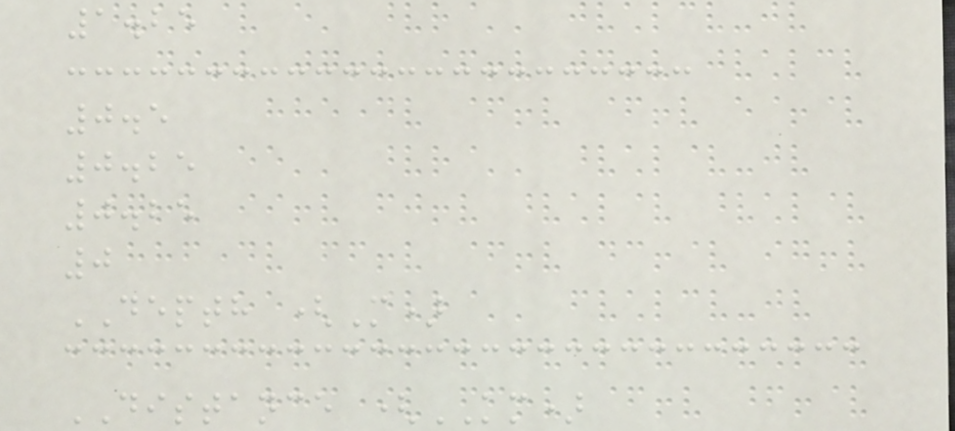1.25
0.5
0.25
0.25
0
DEPTH (M)
DISTANCE (KM)
